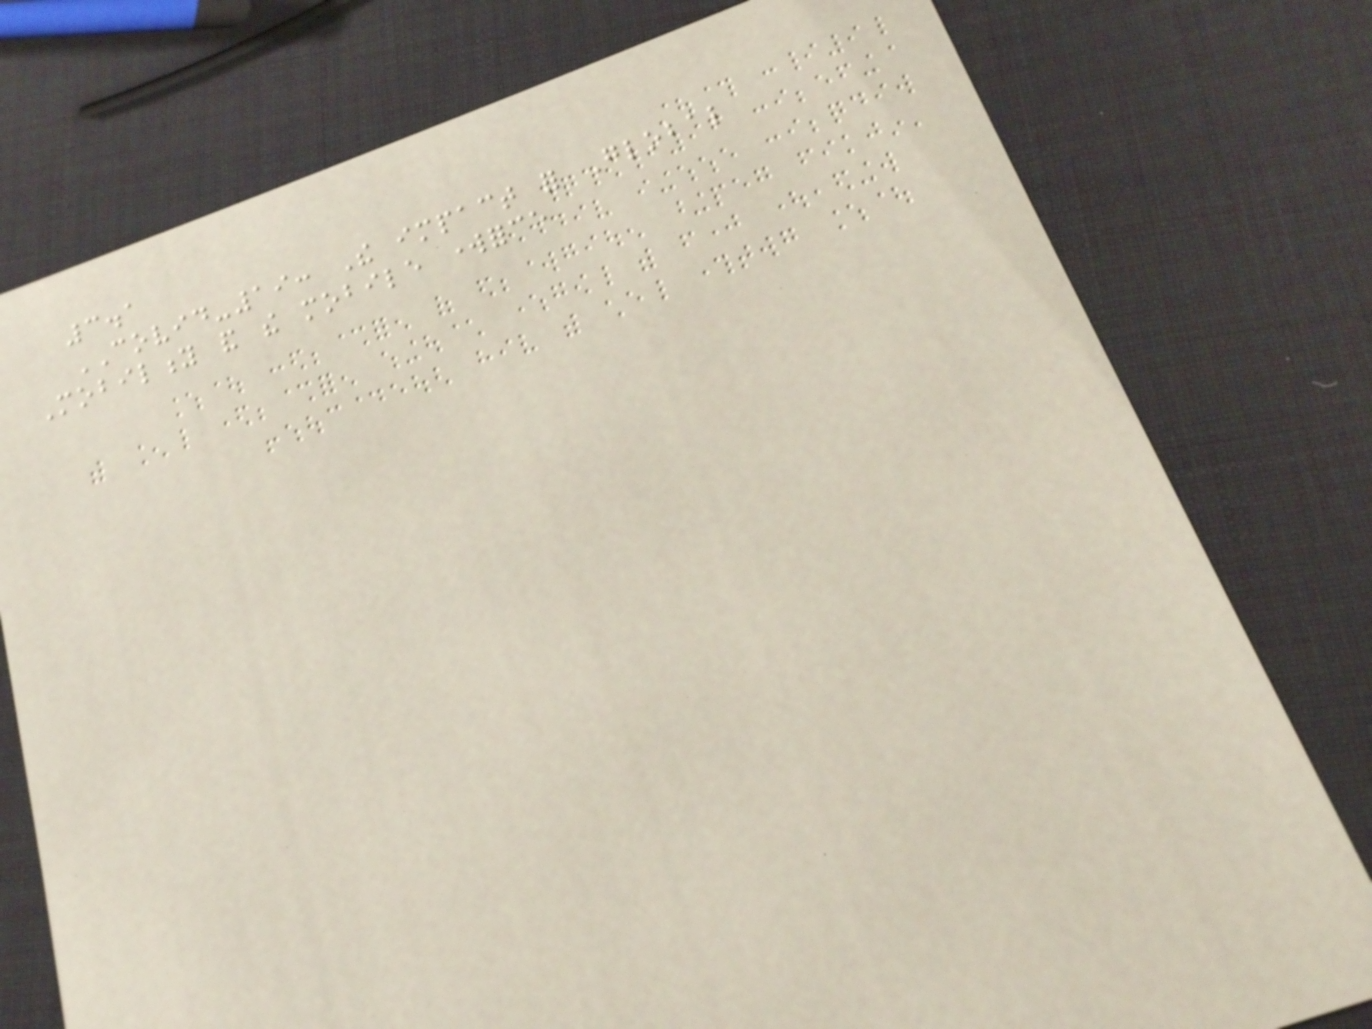3.1
COVID-19: The impact for Global
Mobility and the mobile workforce
